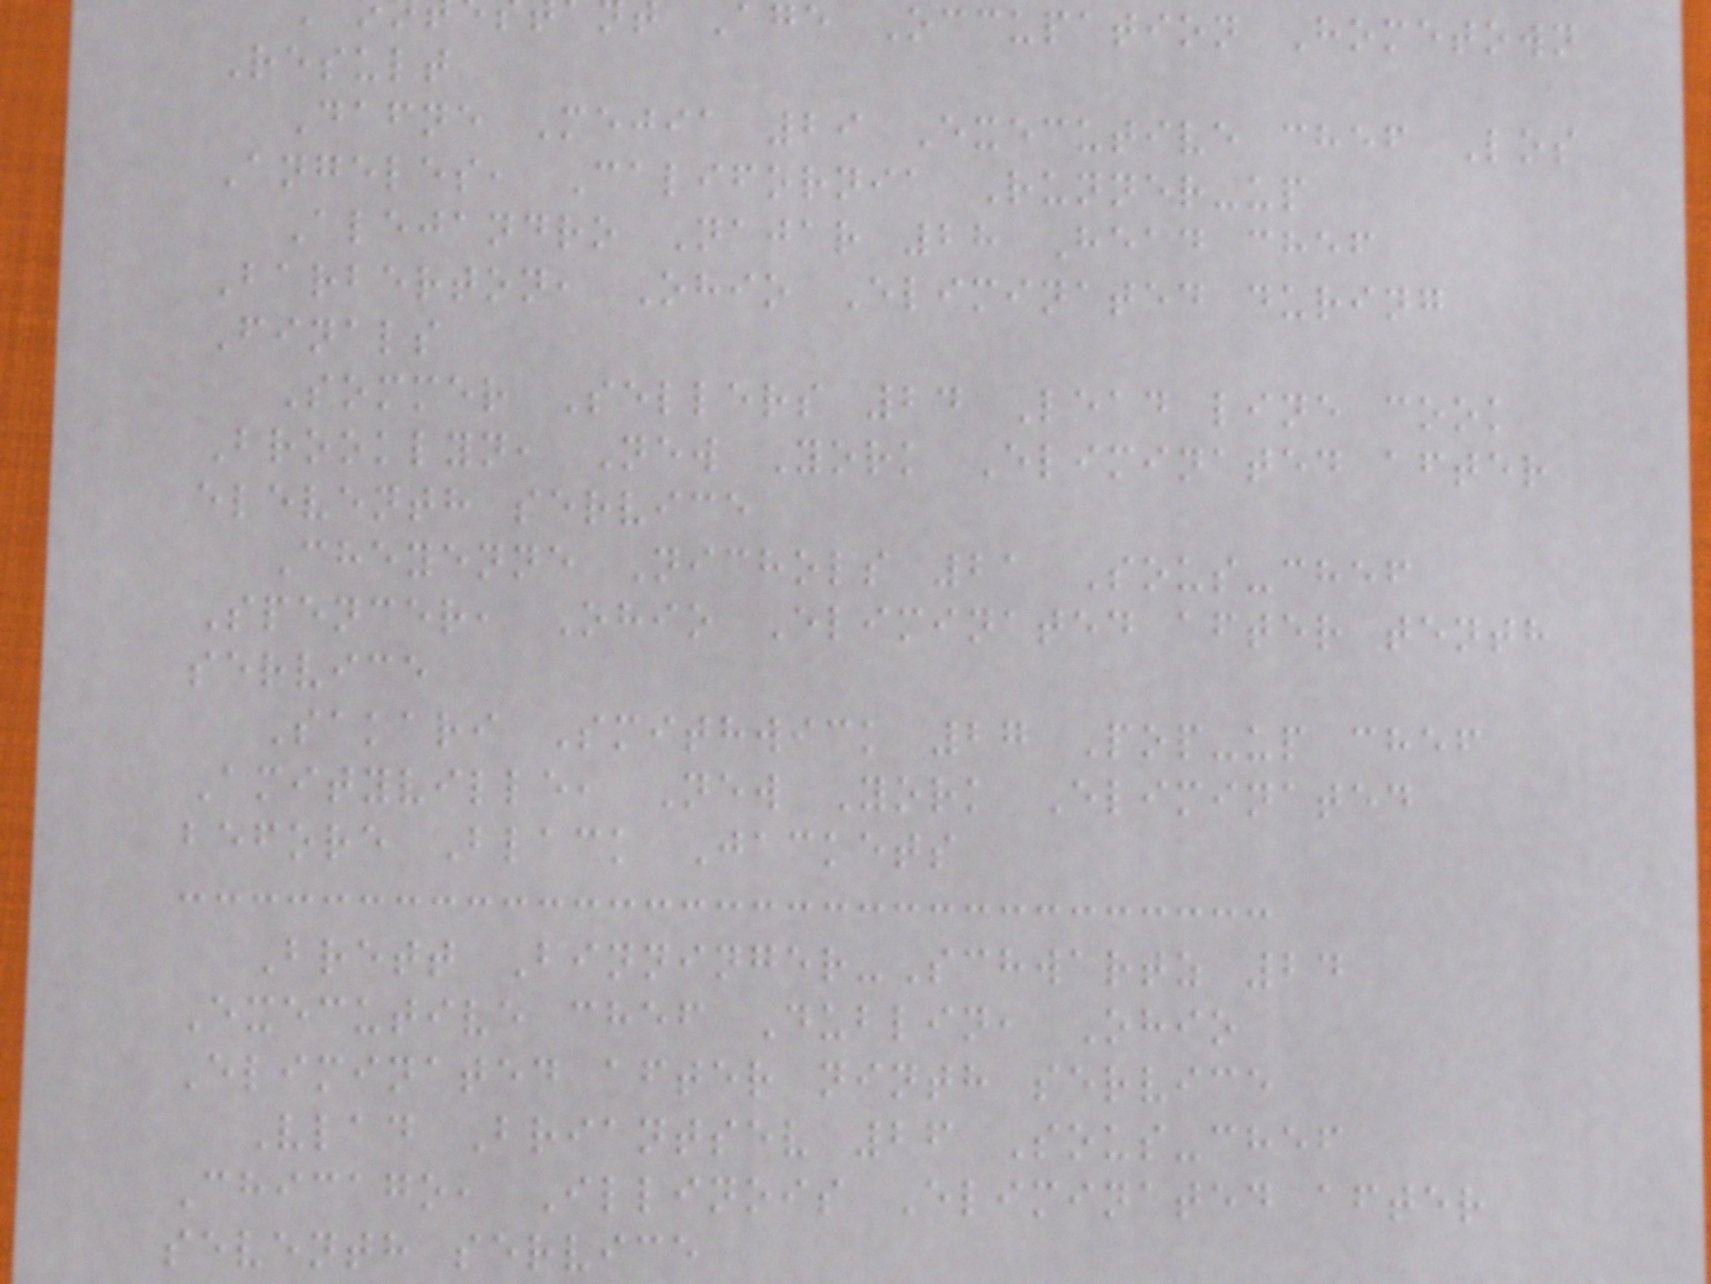Age Occupation Hometown
Result
Dafne Mejia 29 Executive chef Los
Angeles, California Runner-up
Alejandro Najar 28 Head chef
Barberton, Ohio Eliminated during
Finals
Sommer Sellers 24 Lead line cook
Brooklyn, New York Eliminated after
eleventh service
Cheyenne Nichols 21 Sous-chef
Spencer, Ohio Eliminated after tenth
service
Sakari Smithwick 27 Pop-up chef
Amityville, New York Eliminated
before Black Jackets
Brett Binninger-Schwartz 24
Executive chef Dublin, Ohio
Eliminated after ninth service
Vlad Briantsev 26 Sous-chef
Chicago, Illinois Eliminated after
seventh service
